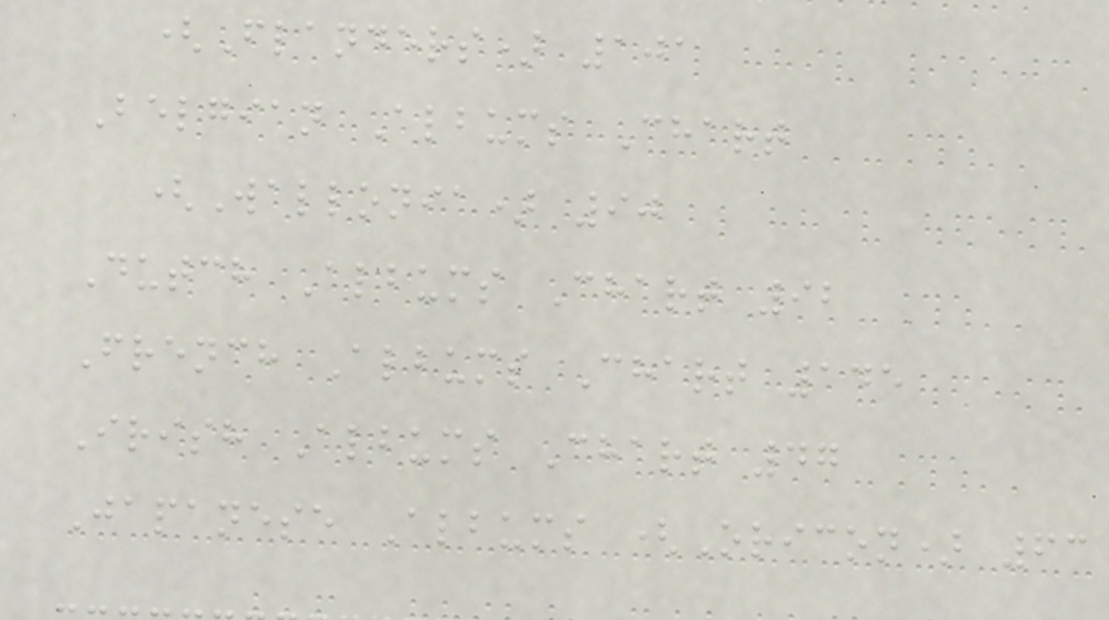(Flanders) 101
Belgian Albums Chart
(Wallonia) 90
Dutch Albums Chart 92
French Albums Chart 145
Irish Albums Chart 47
Japanese Albums (Oricon) 63
